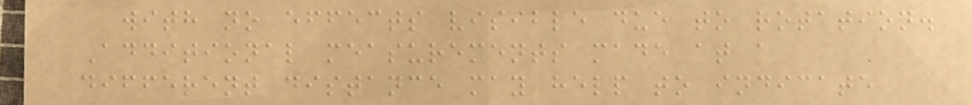with no effects visible due to rotation.
Additional measurements made at a
different distance may help to indicate
